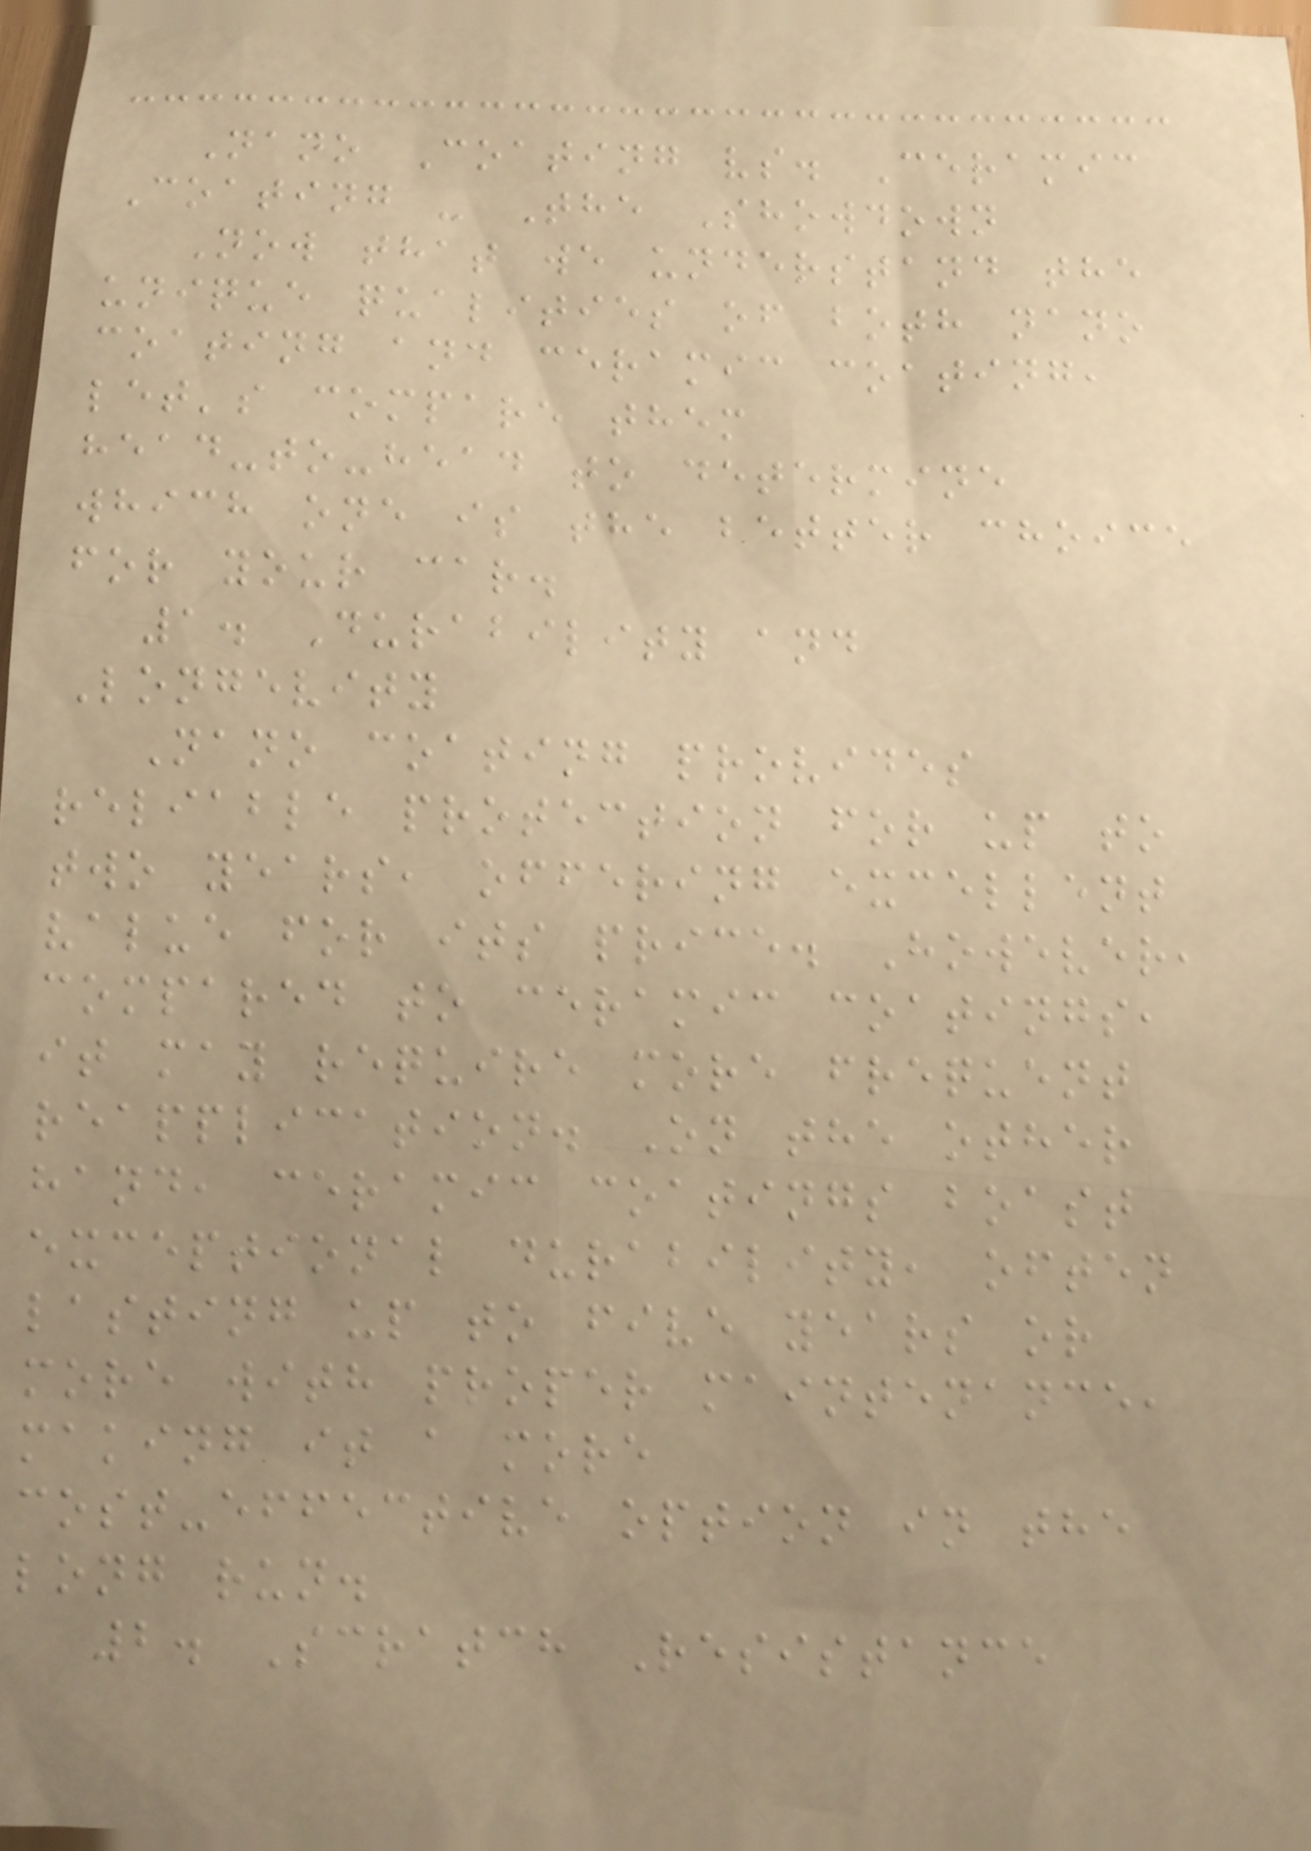Nano Coating vs. Ceramic
Coating - The Showdown
Now that we understand the
unique qualities of both nano
coating and ceramic coating,
let's compare them
head-to-head to determine
which one is the better choice
for your car.
1. Durability and
Longevity
Nano coating provides
reliable protection for up to
two years, offering excellent
value for its price. However,
compared to ceramic coatings,
it may require more frequent
reapplication. On the other
hand, ceramic coatings boast
exceptional durability, often
lasting up to five years or
more with proper maintenance,
making it a more
cost-effective option in the
long run.
2. Scratch Resistance
